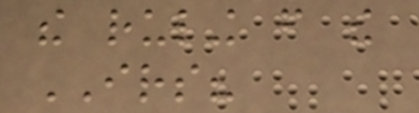the ruling from the
IRS?
